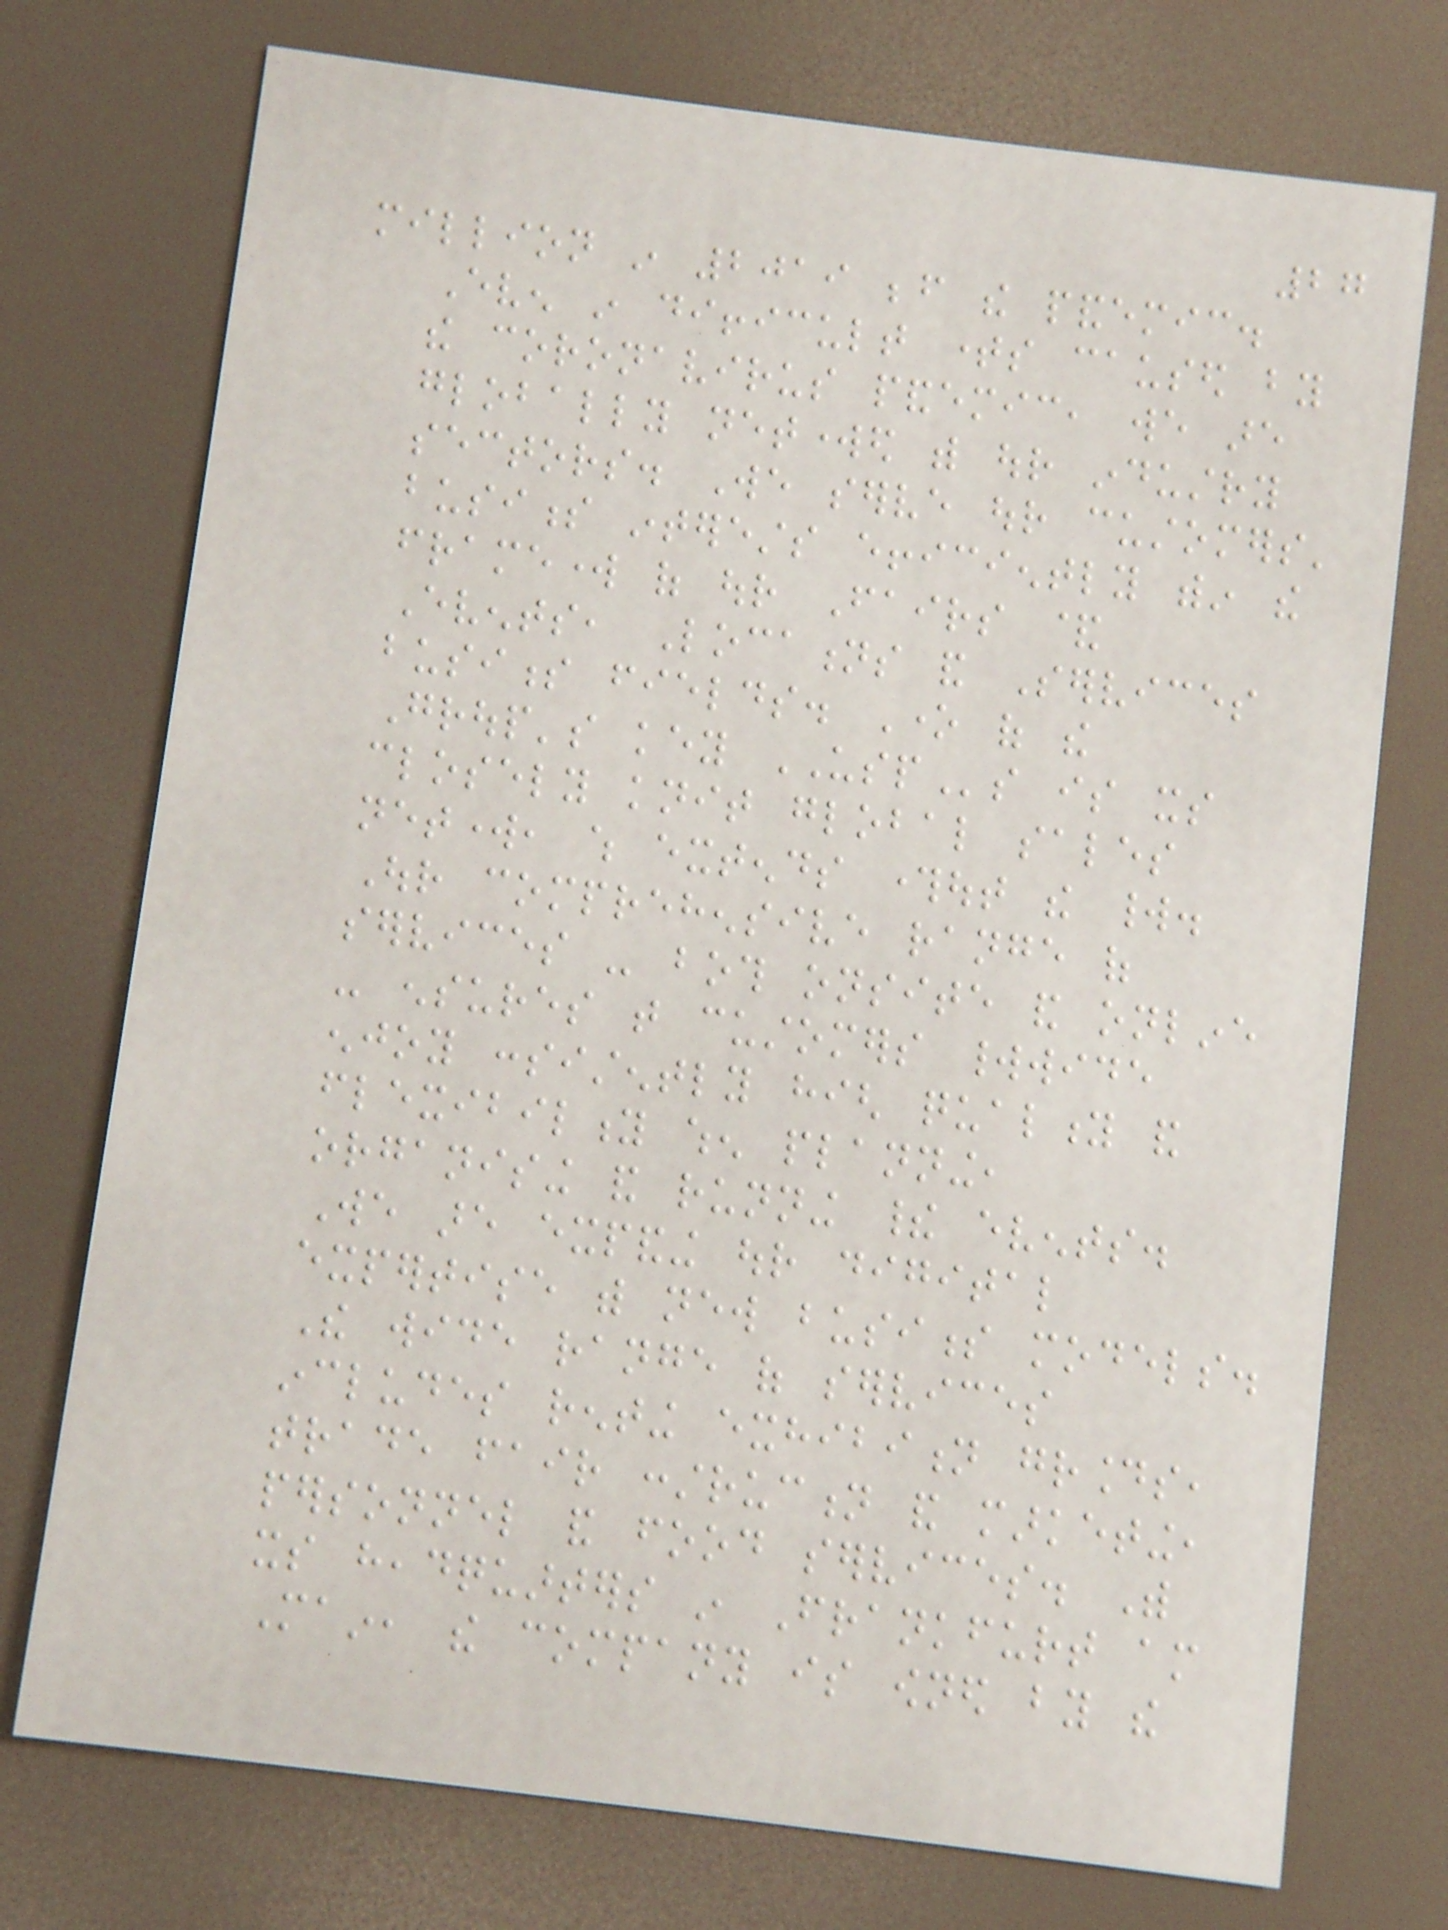27
million in 2019 before the pandemic.
Even in difficult times caused by
the coronavirus pandemic, we are
globally networked with our industry
sectors. We serve our customers'
business interests efficiently within the
framework of our Fairs &
Events, Locations and Services
business fields. One of the
Group's key USPs is its
closely knit global sales
network, which extends throughout the world.
Our comprehensive range of
services - both onsite and online
- ensures that customers worldwide
enjoy consistently high quality and
flexibility when planning,
organising and running their events.
We are expanding our digital
expertise with new business models.
The wide range of services
includes renting exhibition grounds,
trade fair construction and marketing,
personnel and food services. With
its headquarters in Frankfurt am
Main, the company is owned by the
